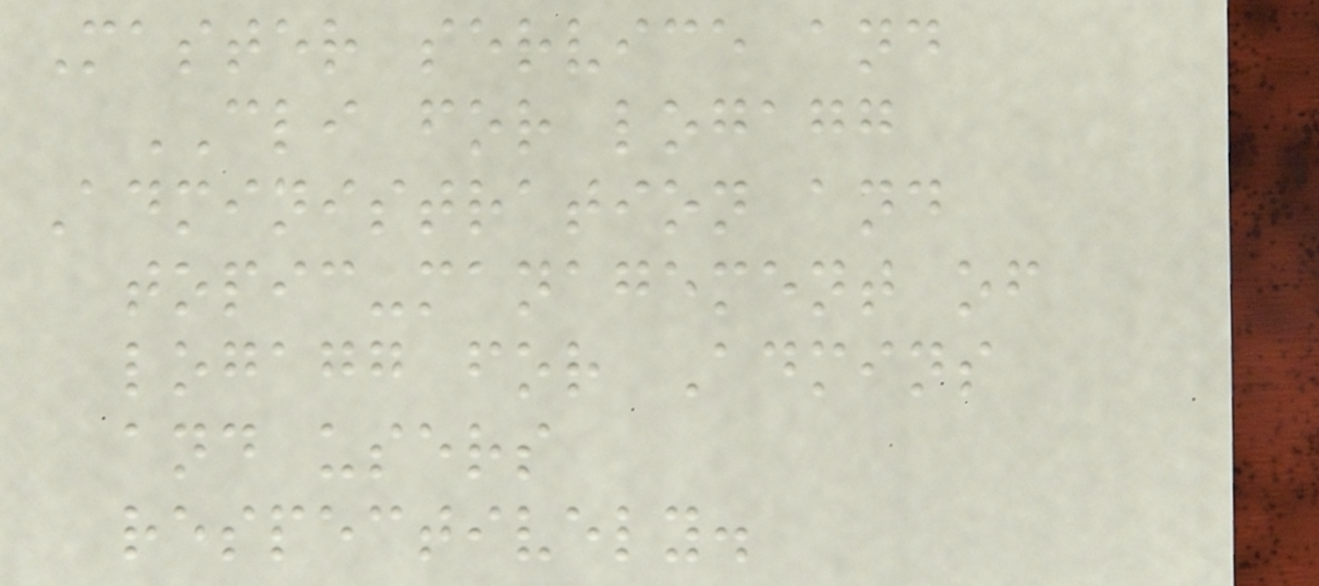Master service and
CLI for logagg
Administration and
topic-management of
logagg for Admins
and users
respectively.
